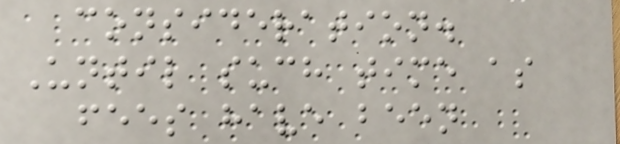consideration.
Until such time as
fees have been
